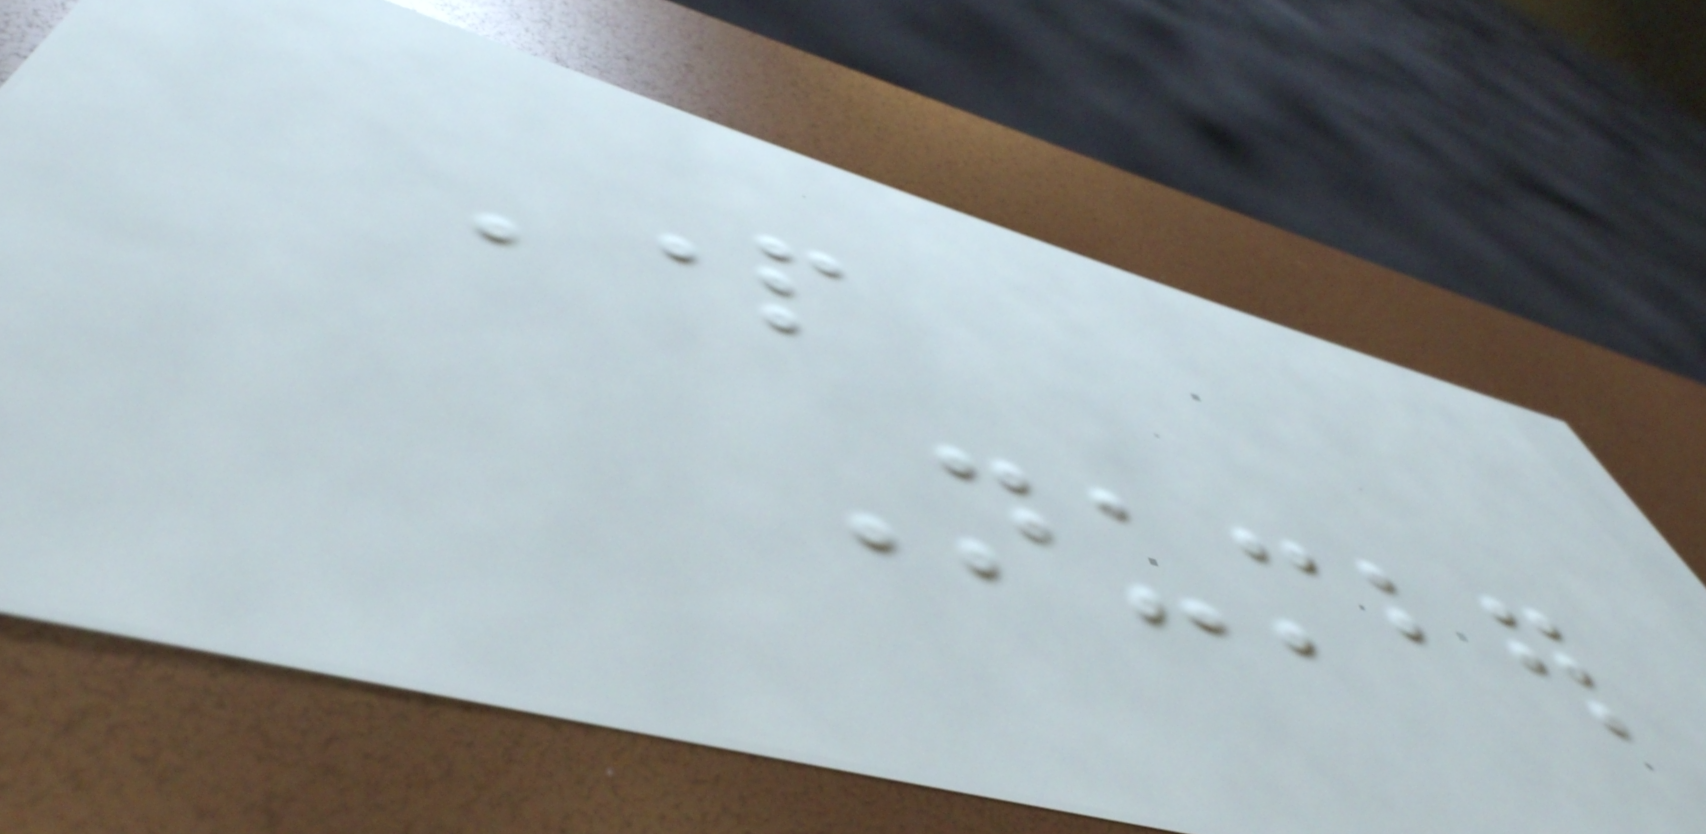Part
Number
